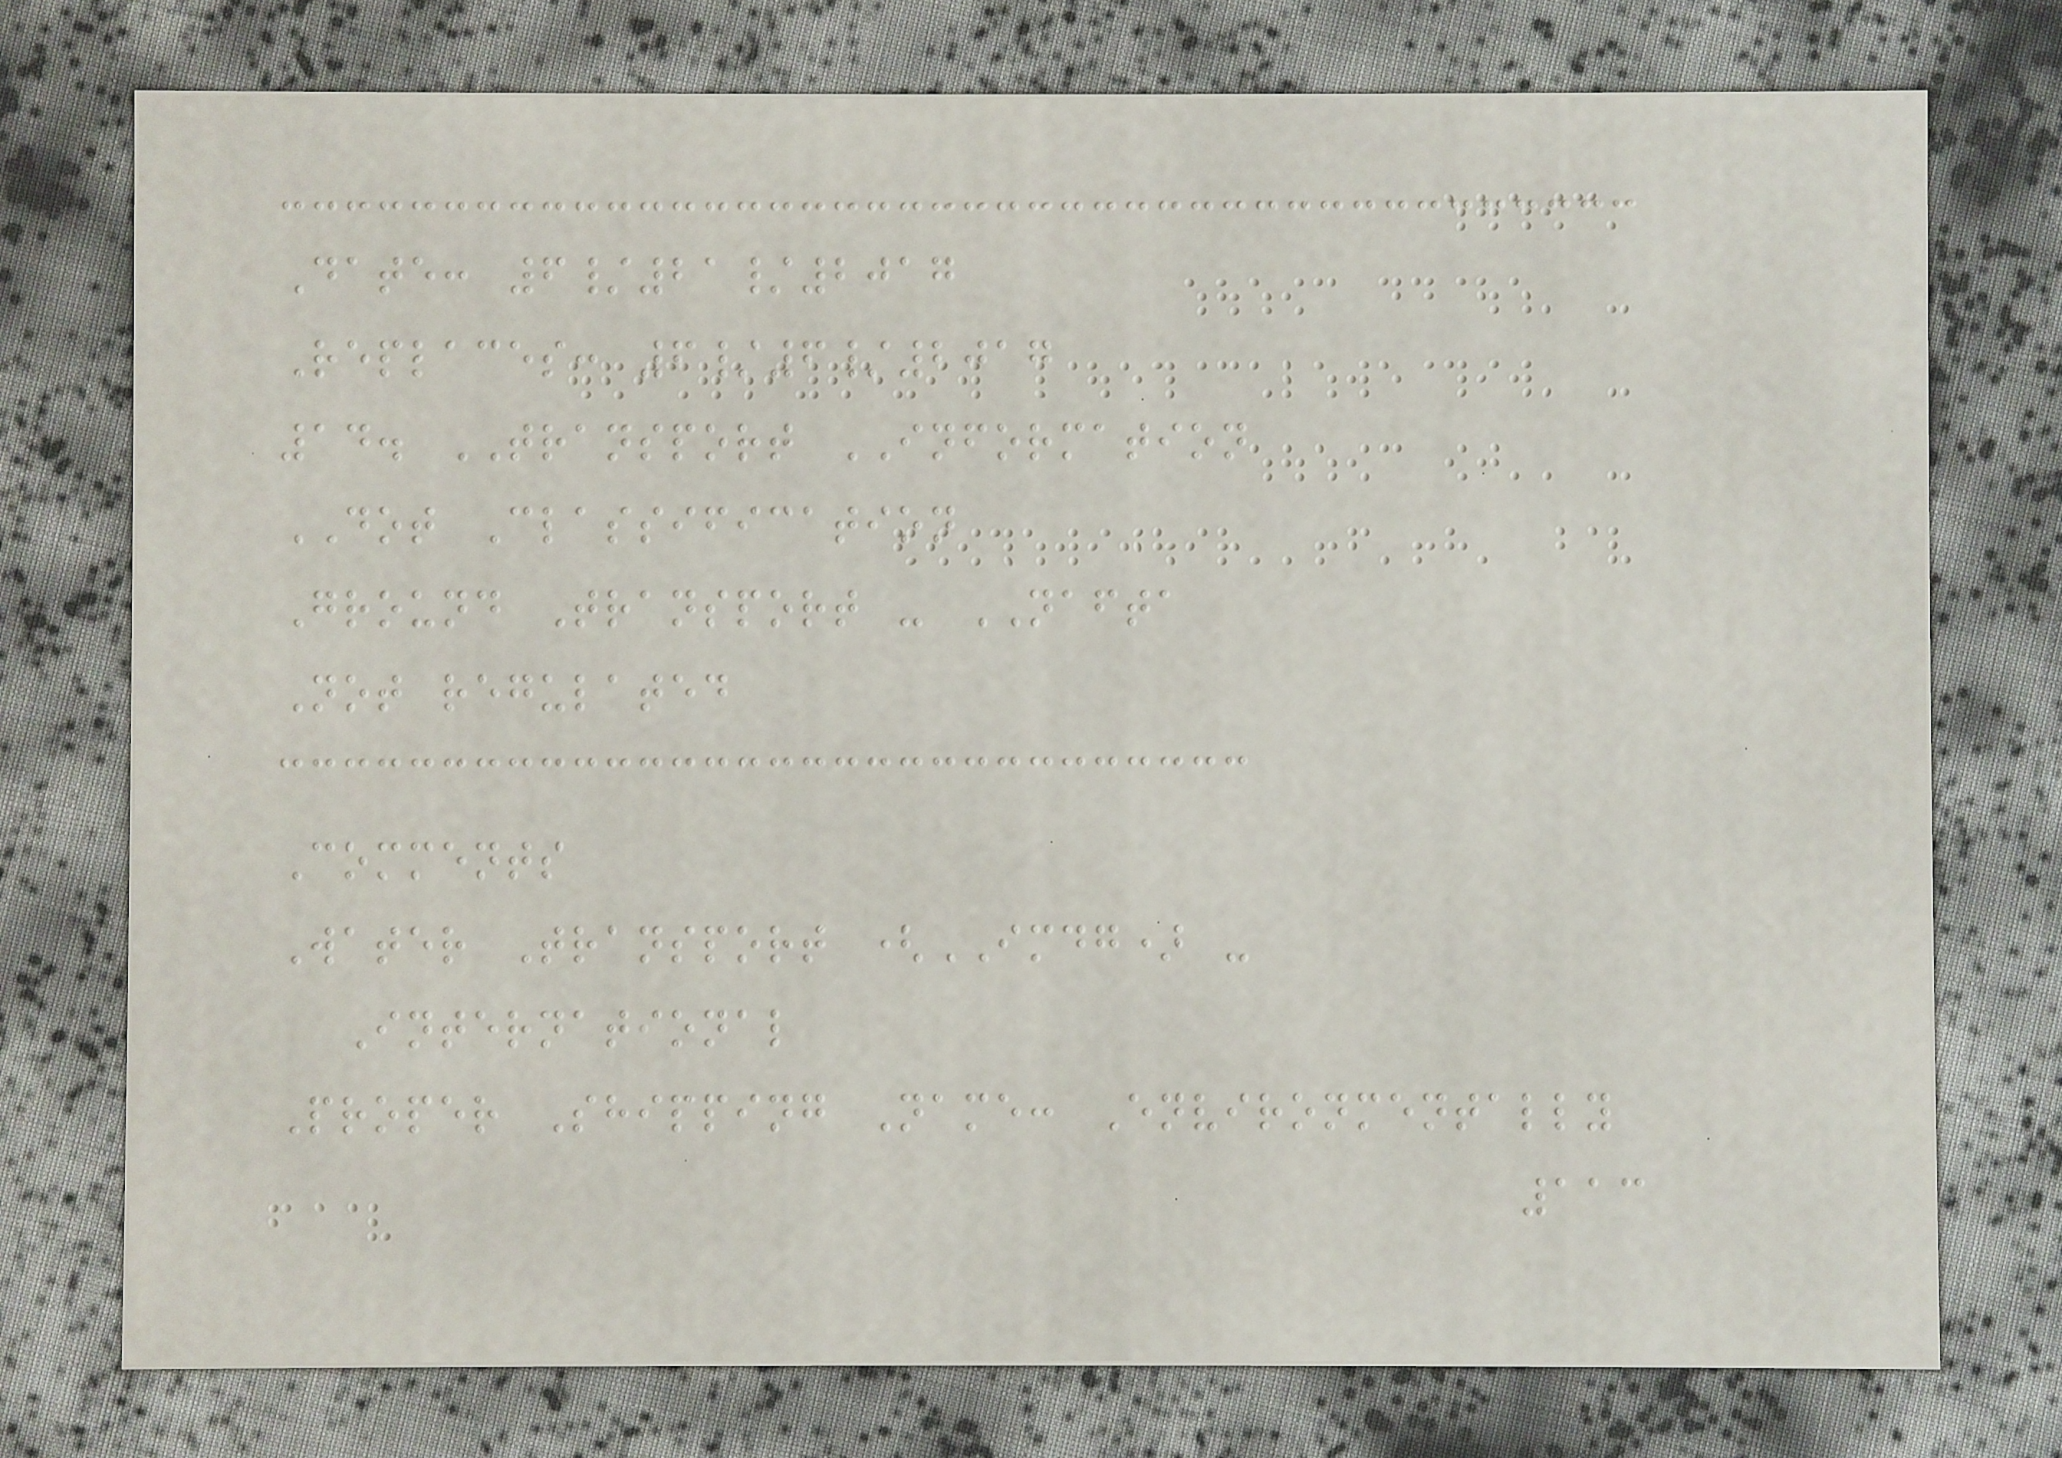Date: 6/21/2017
Replaces: 6/6/2017
14. TRANSPORT INFORMATION
DOT Classification
Ground Transport - NAFTA
Not regulated
Comments
Water Transport (IMDG) -
International
Proper Shipping Name: Environmentally
113
